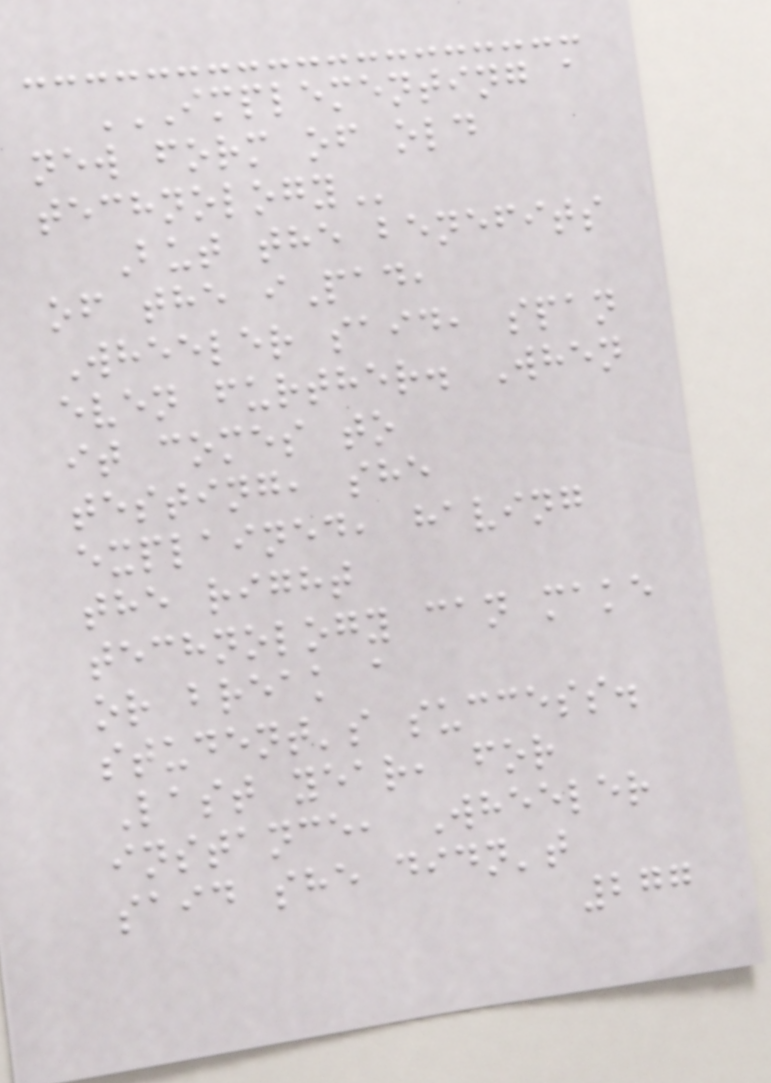IMPLEMENTING A
NEW FORM OF OLD
TECHNOLOGY
But the benefits
of the iPad,
Wheeler said, span
even further. When
it comes to
testing, she
explained, having
the right
technology can make
or break a
student's success.
Last year, for
instance, Wheeler
said she didn't
277
